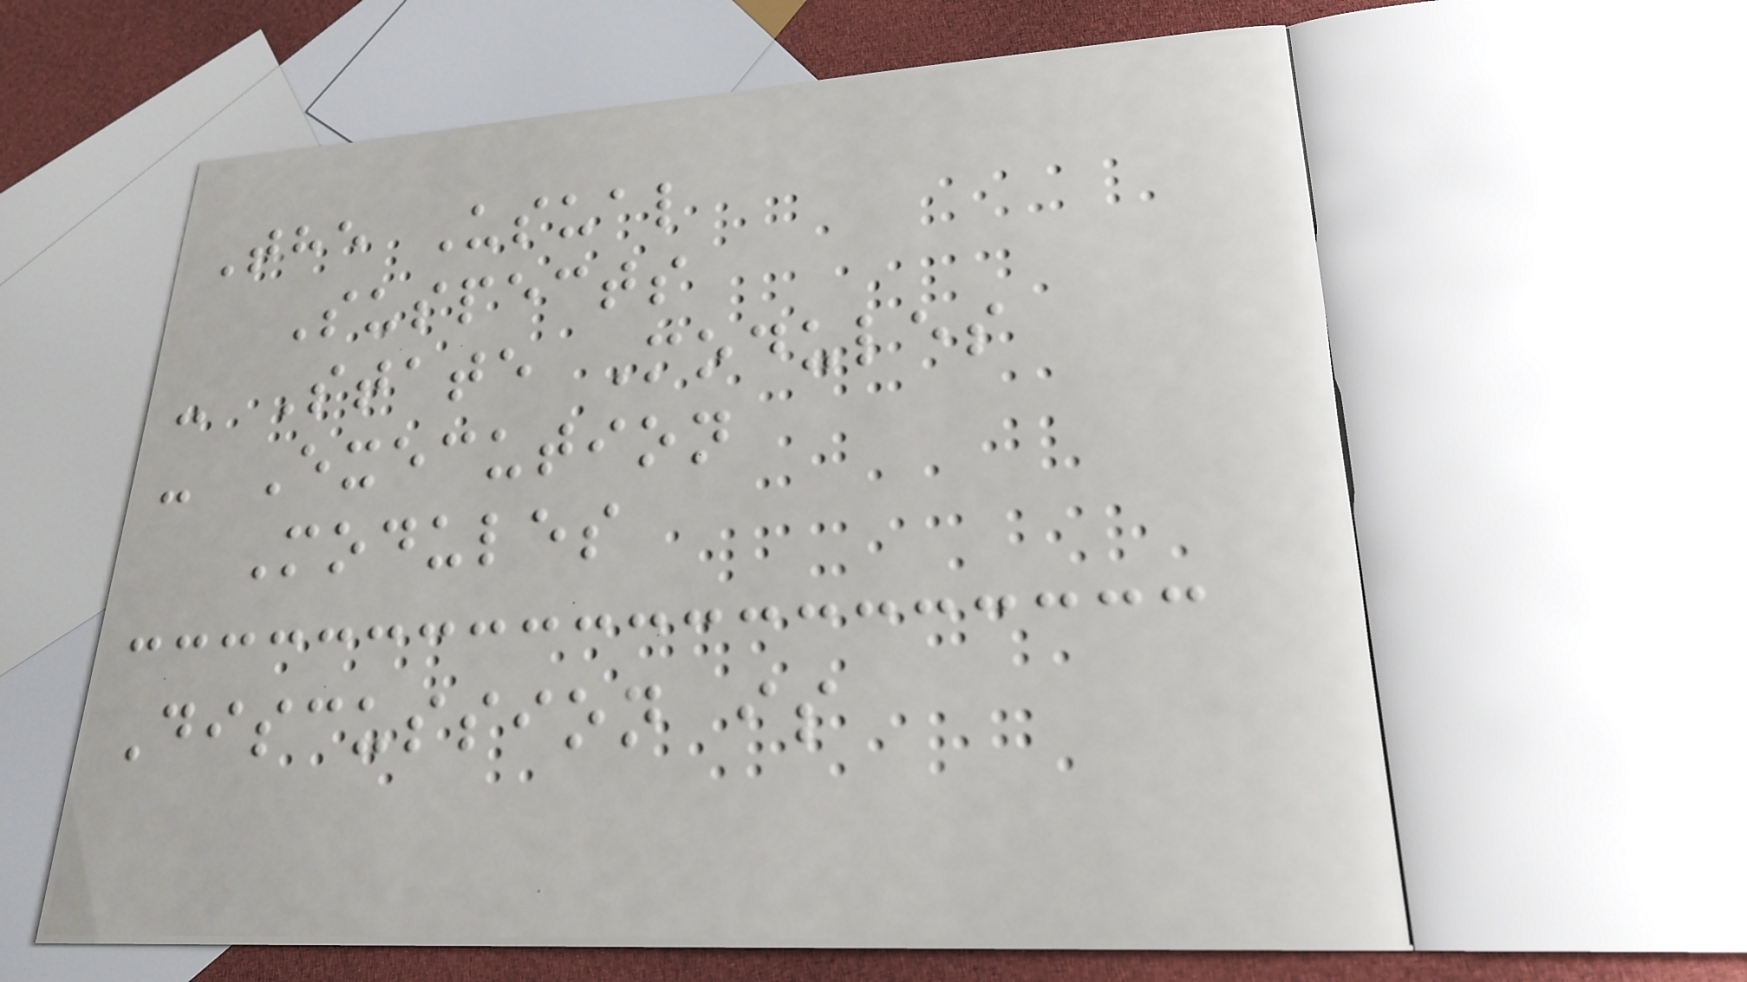The Usual
Suspects
- State Modules
- Execution
Modules
Discussion is
